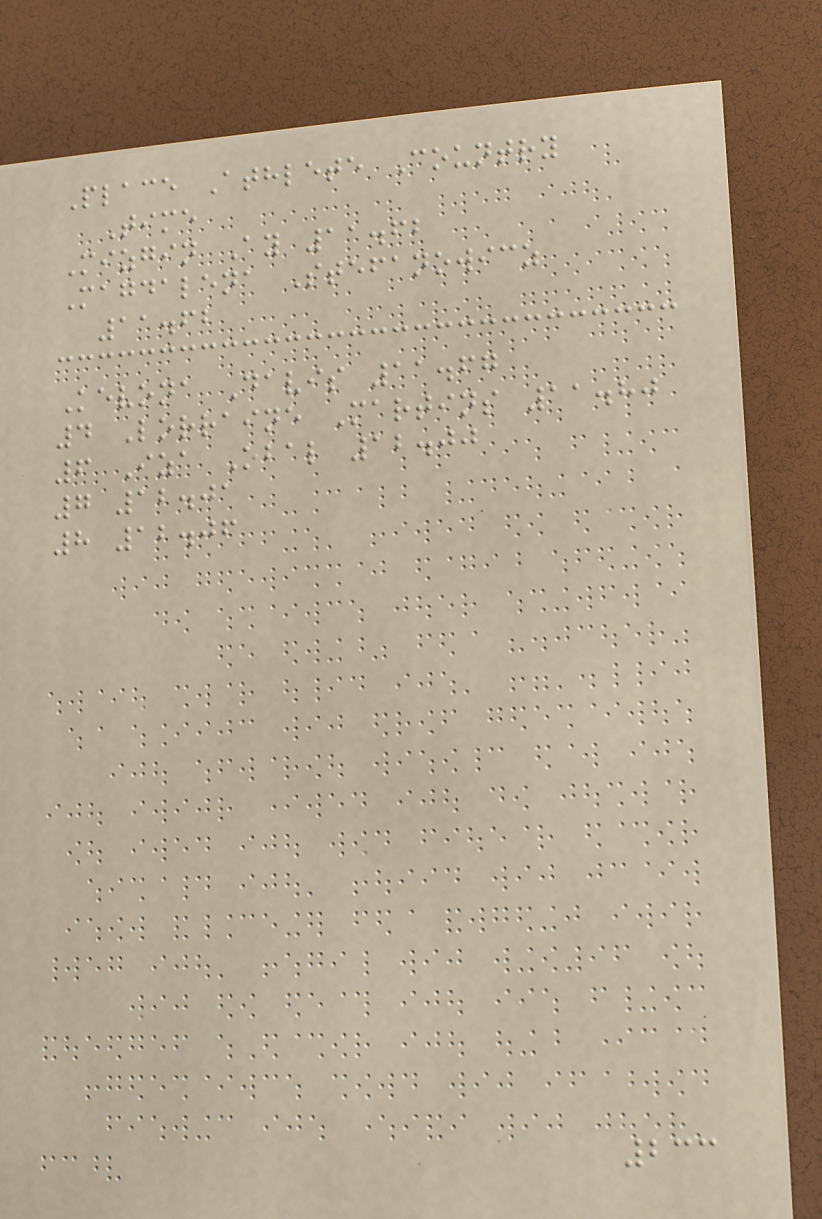Place Athlete Country
Time
Mizgin Ay 11.62
Magdalena Stefanowicz
11.62
Kevona Davis 11.67
4 Lorraine Martins 11.80
6 Iza Obal 12.00
7 12.01
8 12.06
233
